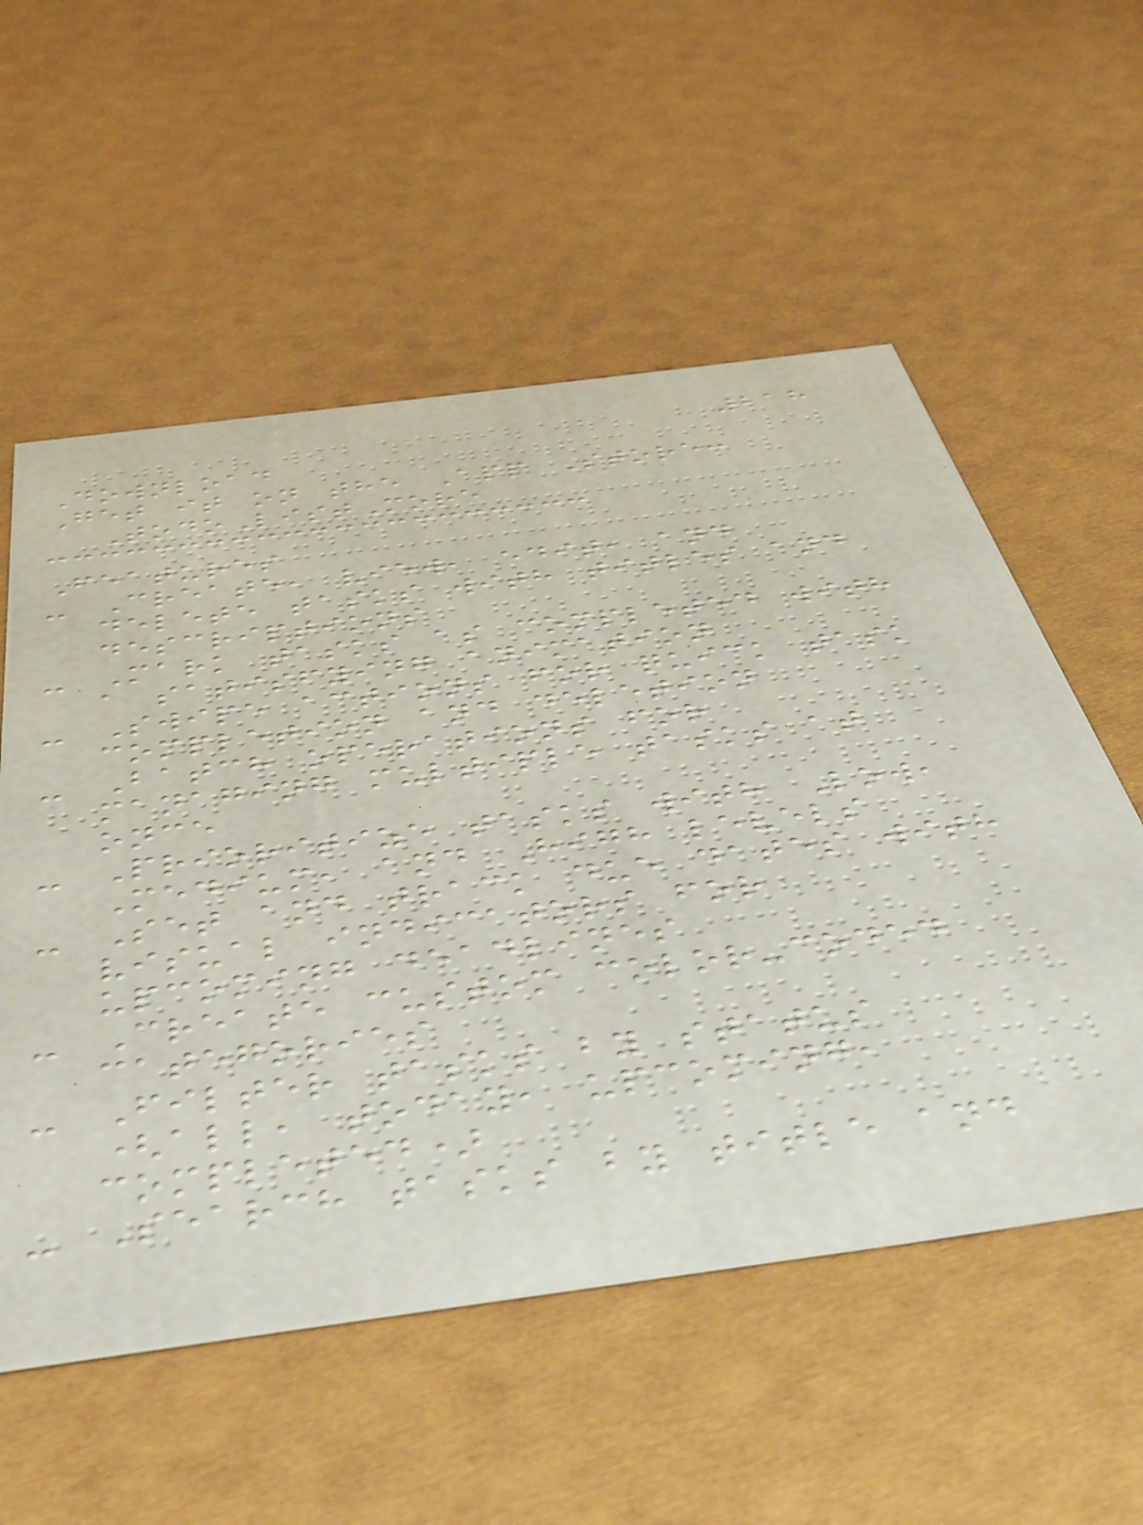218
Download
Get it on the App Store:
TodoListMore
Features
- Create, view, edit, and
delete tasks with titles and
descriptions
- Mark tasks as completed with
a satisfying animation
- Swipe actions for quick task
completion and deletion
- Batch operations for
managing multiple tasks at
once
- Prioritize tasks with Low,
Medium, and High levels
- Set and track due dates with
visual indicators for
upcoming deadlines
- Create custom color-coded
categories
- Filter tasks by status
(all, today, upcoming,
completed)
- Search tasks by title and
